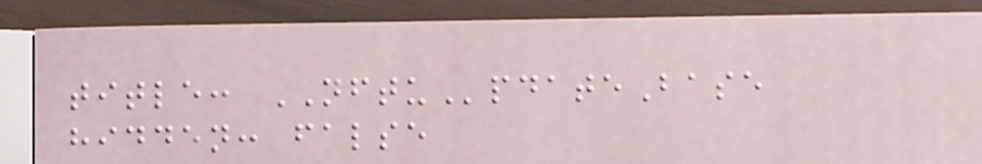title: NFTUpdateBase
hidden: false
